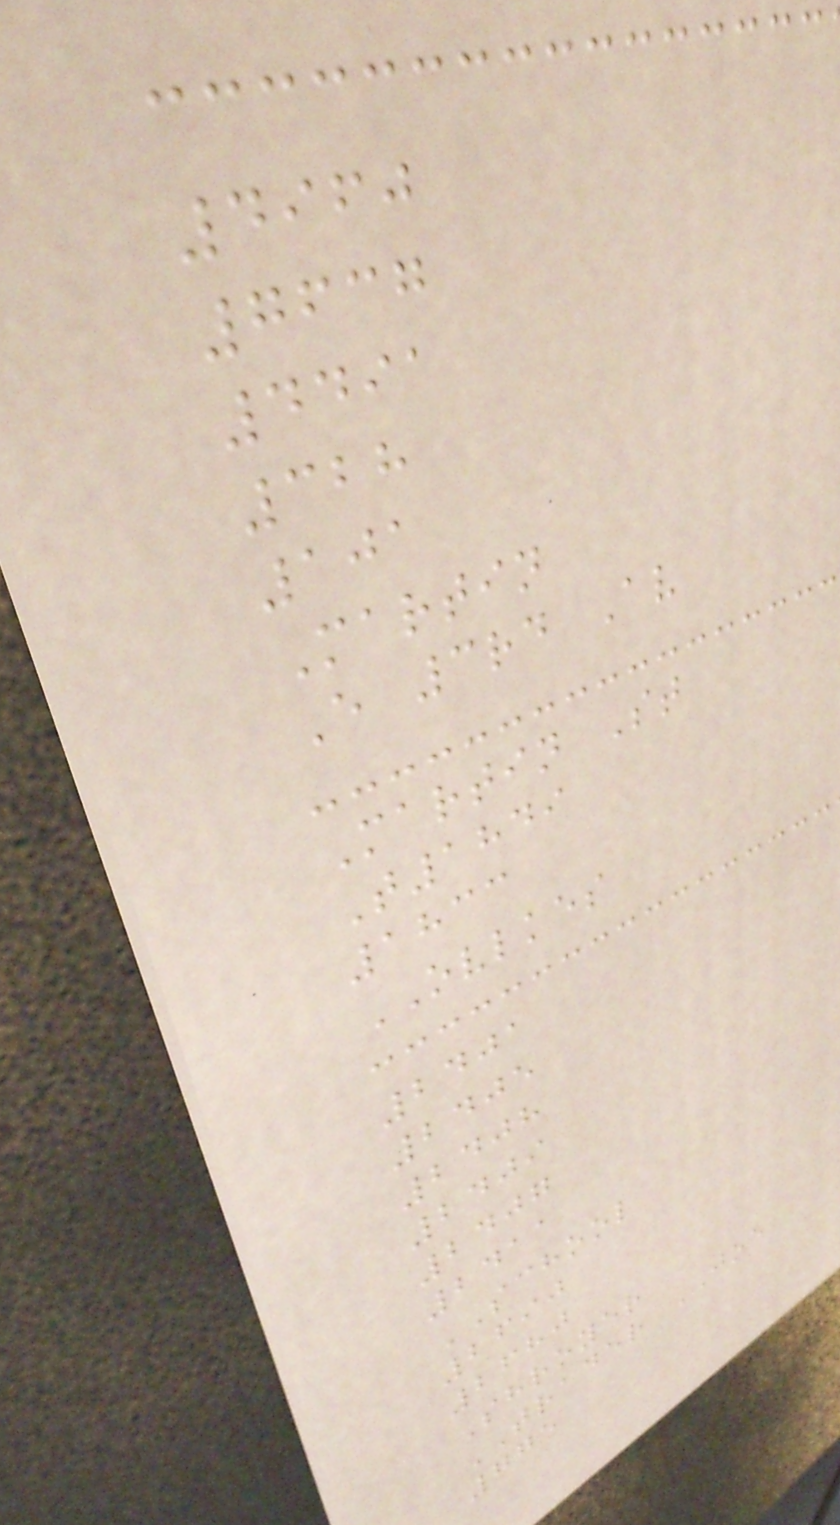4960
7637
4491
328
101
Martin
E 3rd Av
Martin St
T1849
1833
OVLKES
2401
2405
2408
2409
2407
2411
SCHOOL
2690
2680
Shroyer
TRADER JOE
775
